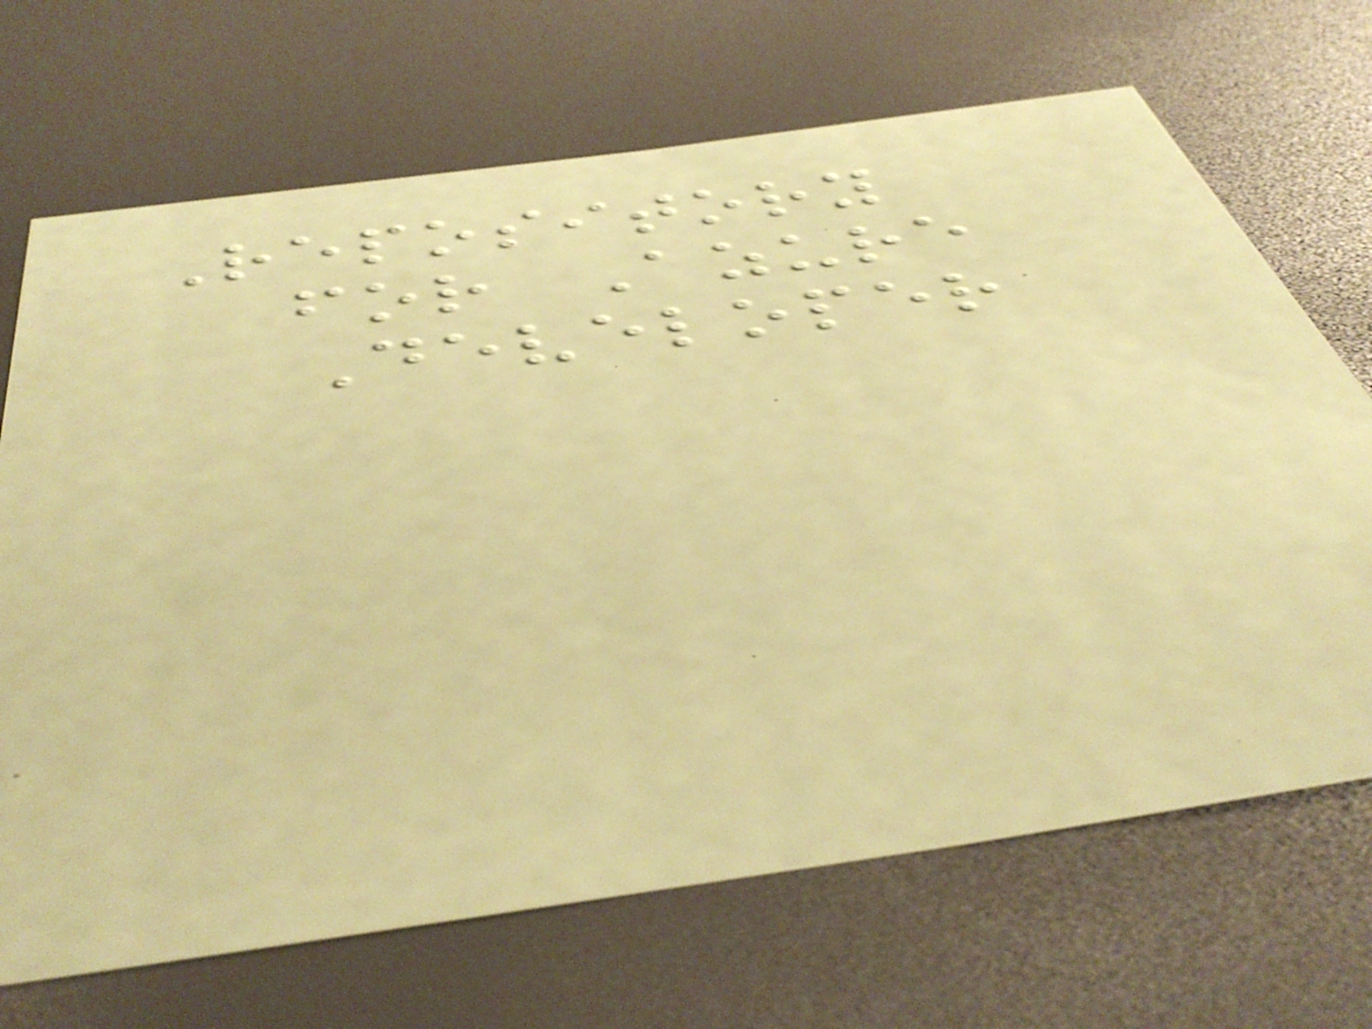Repository
for Azure
Developer
